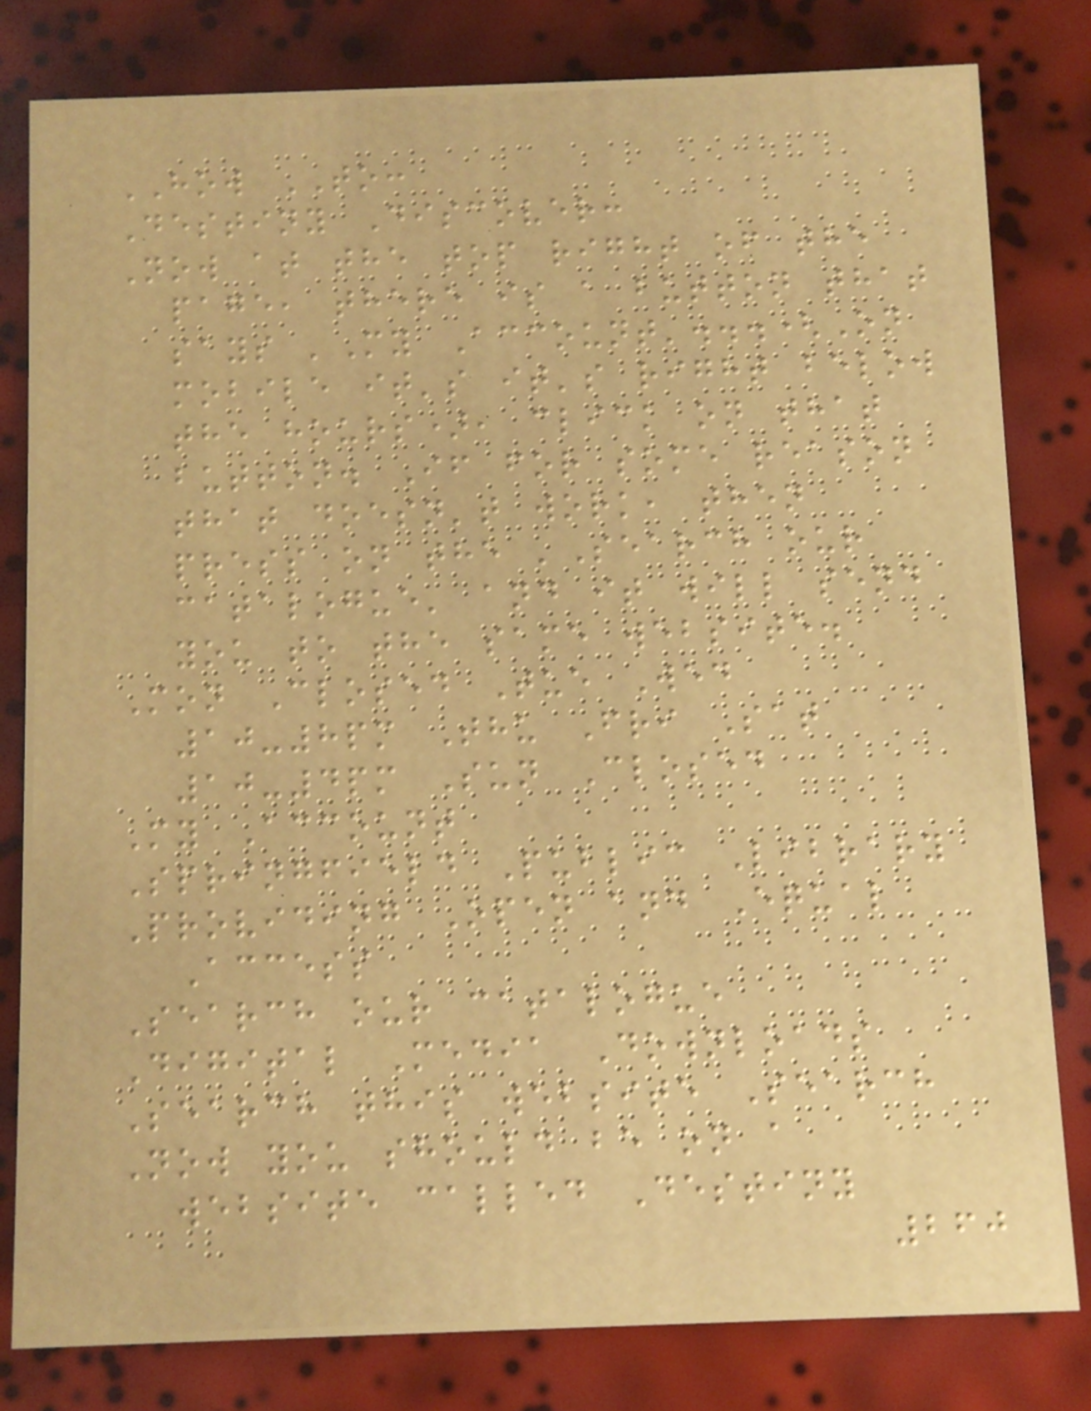HOW TO:
Destiny Discover:
Now at the top right of the
page, there is a button that
says 'My Account'...(On
mobile it's it's right below
the hours), click on that
button. If for some reason
that doesn't work, then
press on the 'Search our
catalogue' and it will send
you to the same website.
Mon Closed Tue Wed
10-8pm Thu Fri Sat
10-4pm Sun Closed
My Account
Springfield Public Library
Providing Open and Equal
Access
Search our catalogue
Digital Media Downloads
Search this website Search
Now you should be on a
website called Destiny
260
